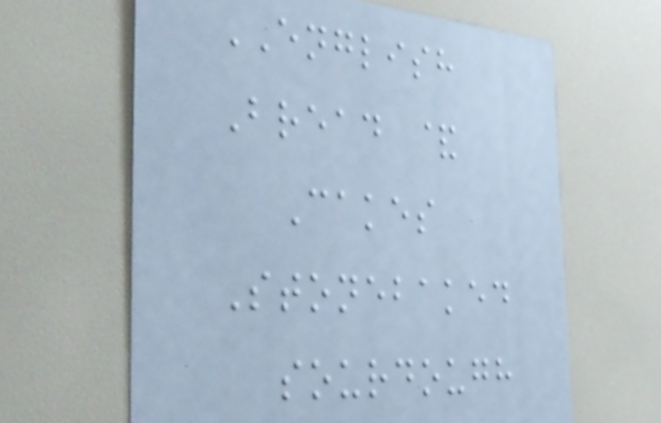ENGLISH
Bread &
Cakes
Stonebaked
sourdough
